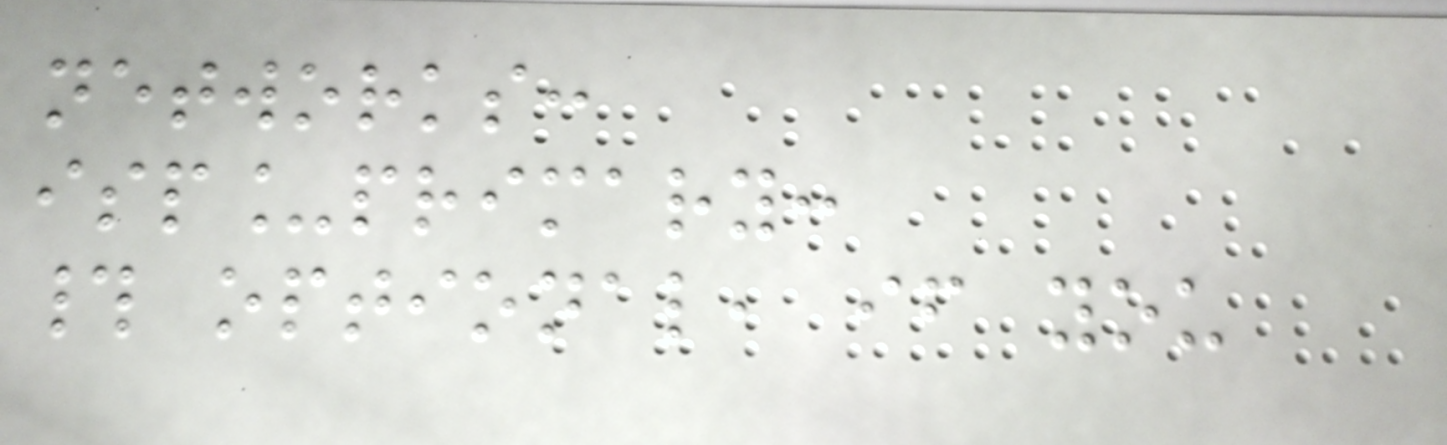networks:
isp_primary:
# optional, if you
